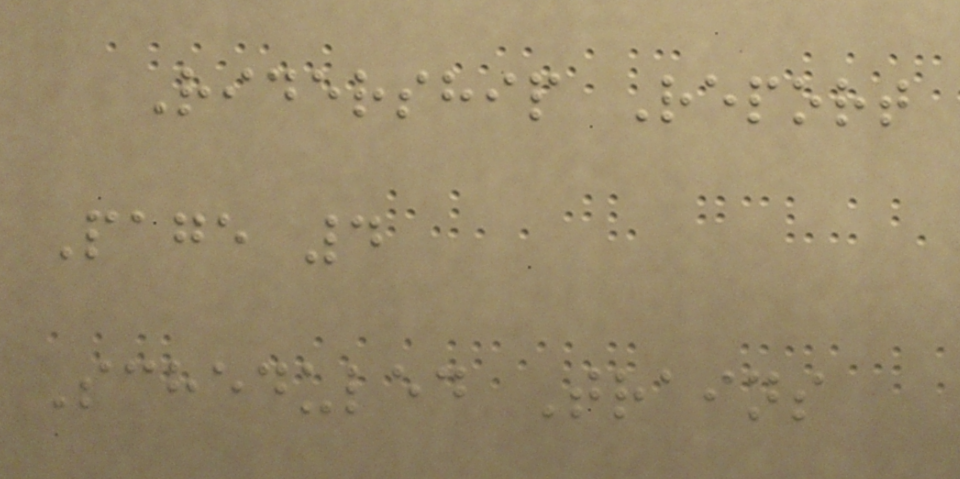Ridership Report
Page 4
Scheduled Trains
